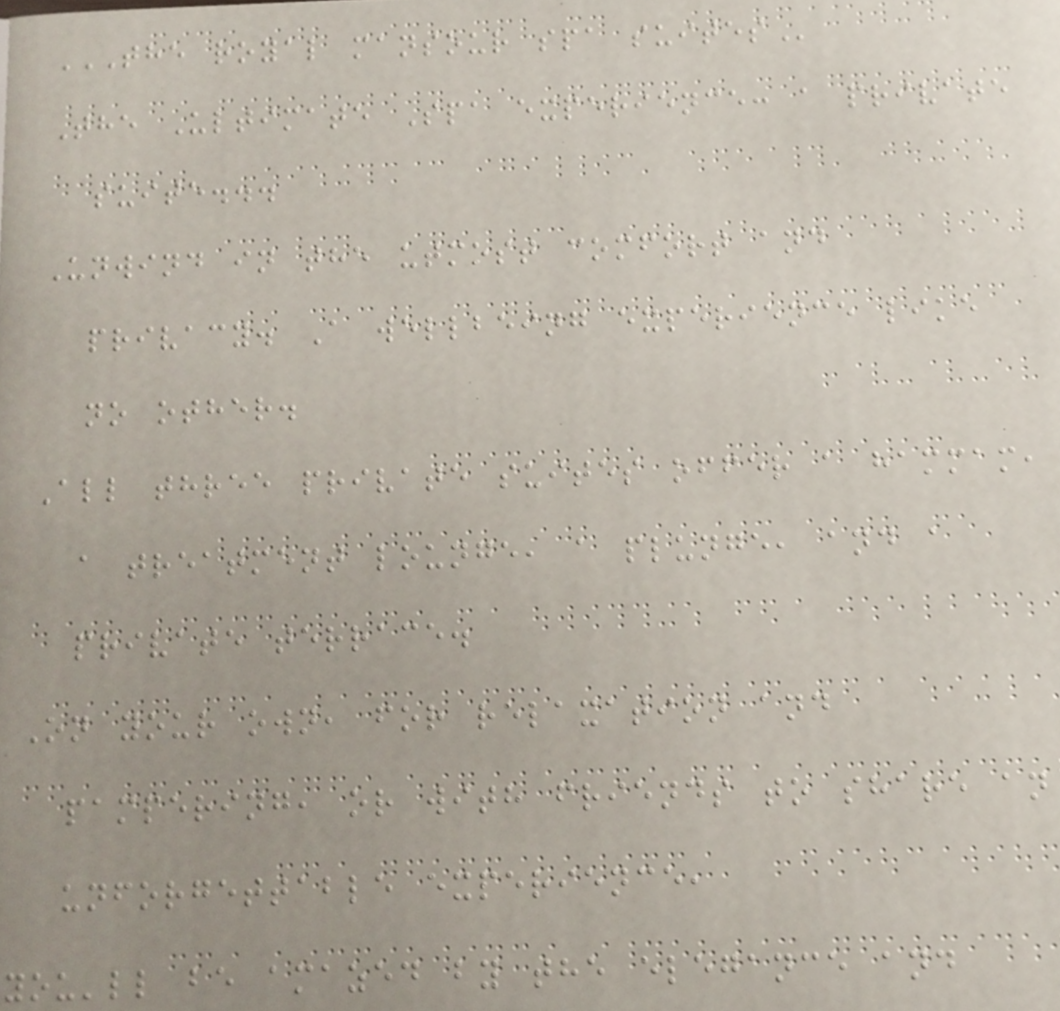THE ROYAL MANSOUR SPA SUITES
The Ultimate Spa experience: a private
suite...
Unwind in the utmost comfort and
privacy. A wellbeing experience like
no other.
All three private suites offer a hammam,
a treatment lounge, a plunge, and a
private terrace.
On your own, for relaxation and
pampering, or with friends to share an
unforgettable experience,
you'll be amazed by the elegance and
